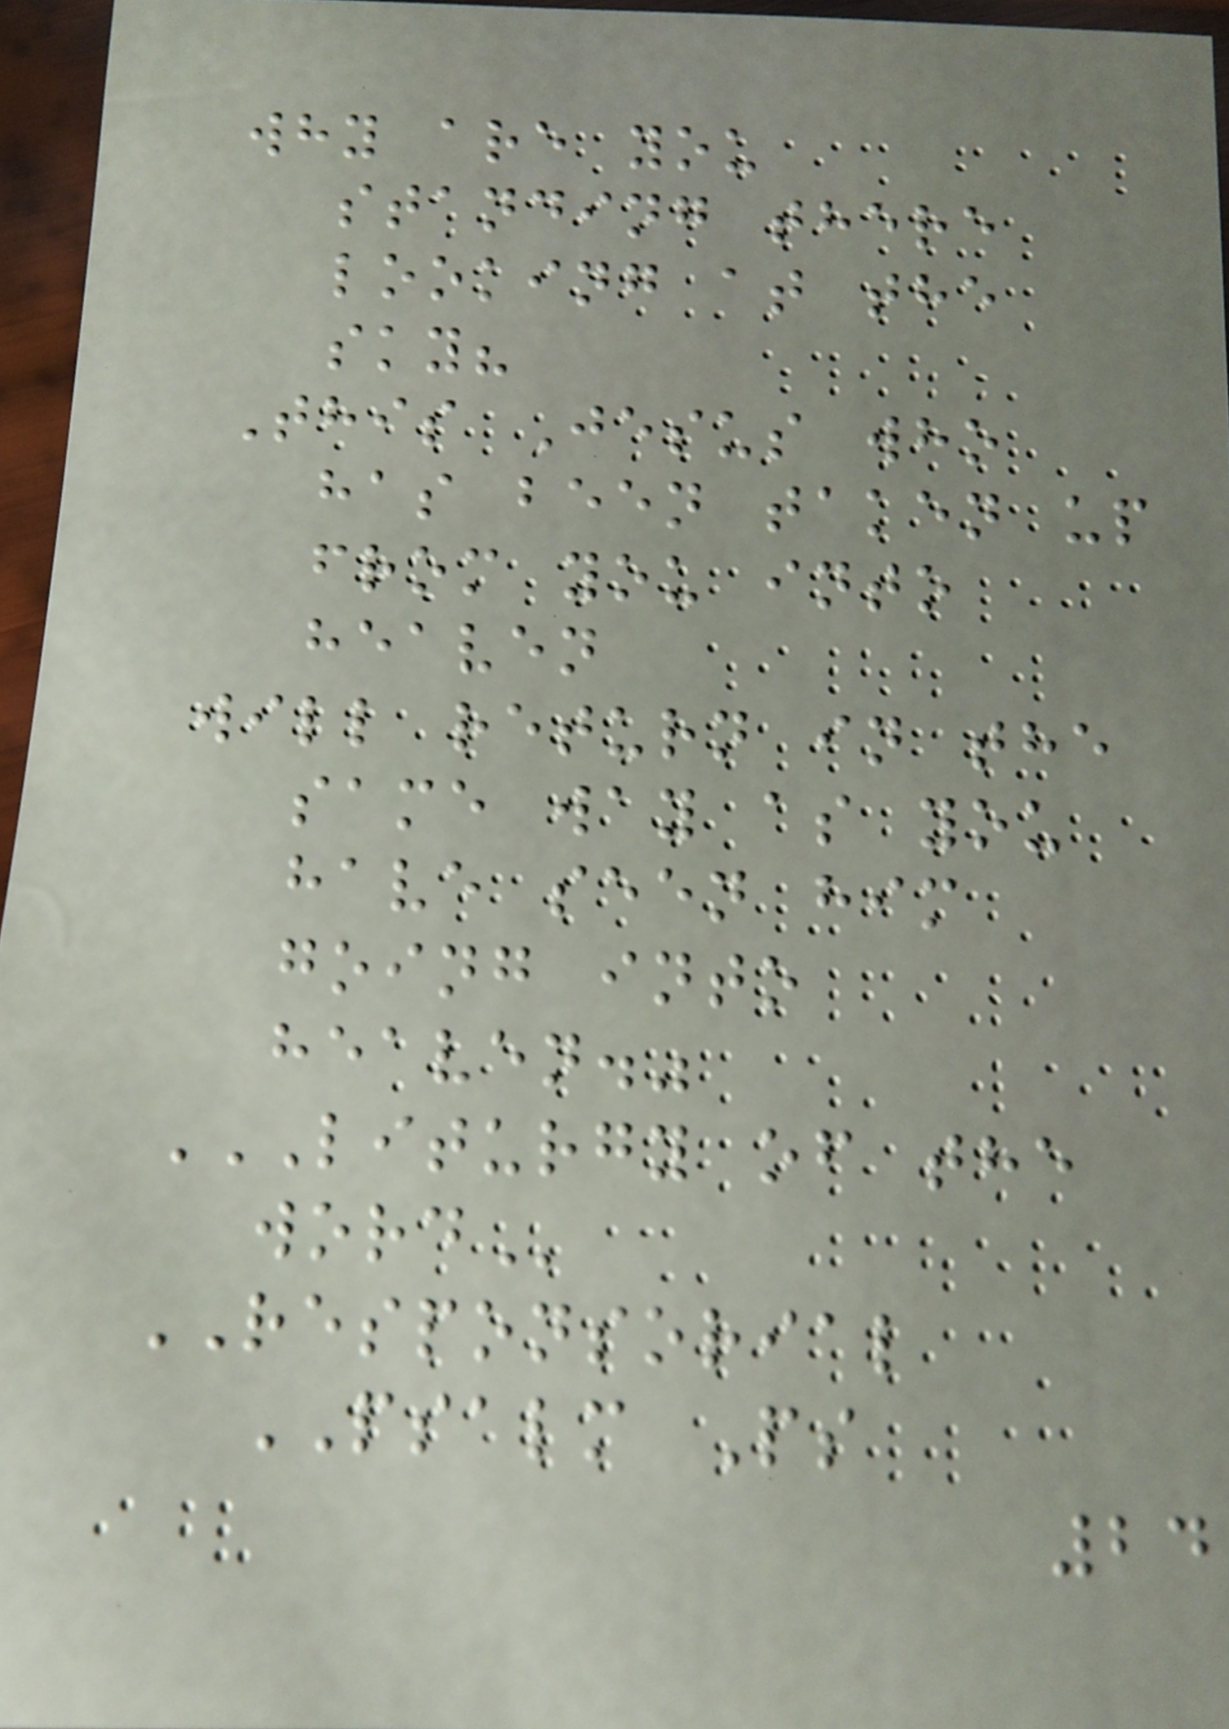why are you
standing there
looking at the
sky?
This Jesus who
has been taken up
from you into
heaven
will return in the
same way as you
have seen him
going into
heaven."
LITURGY OF THE
WORD
RESPONSORIAL
PSALM Ps
24
